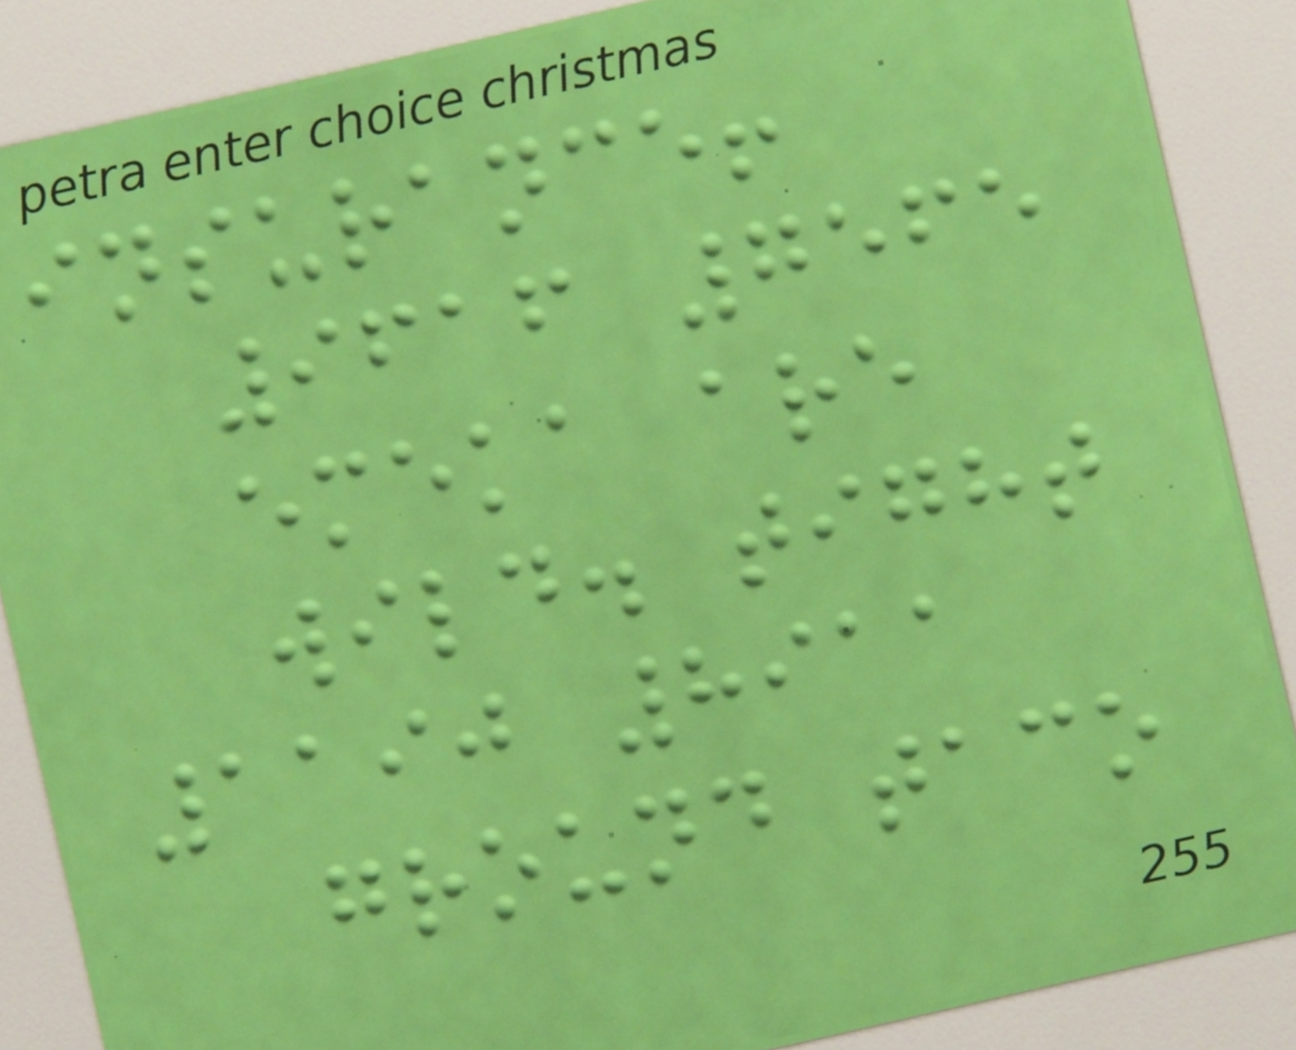insurance!
9616 7565
emeka are
wild. tight
1190 8911
ground taco
